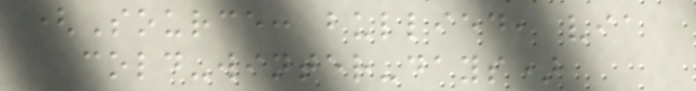(Source: bullied, via
cold-winter-days)
